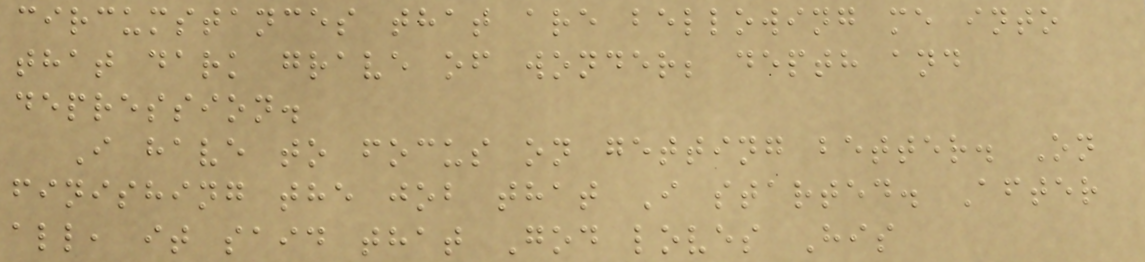circumstances that are bellowing me into
that dark grave of wonder; depth and
depression.
I have to focus on getting better. On
finishing the job that I started. After
all, it said that God loves His
